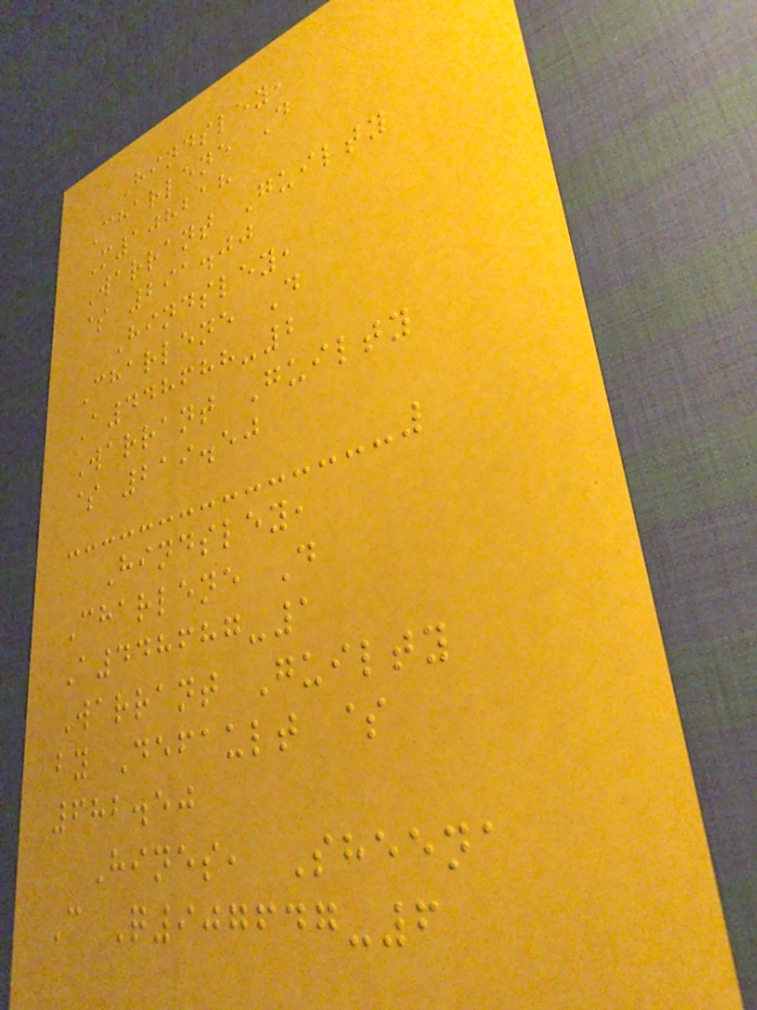Hindsley,
Charlene D
M108218
Warrant Guilty
$ 291.00
Hindsley,
Charlene D
A448688-2
Warrant Guilty
$ 219.50
Hindsley,
Charlene D
A448687-1
Warrant Guilty
by Default $
682.50
Hines, Sheena
C Q907647-6
